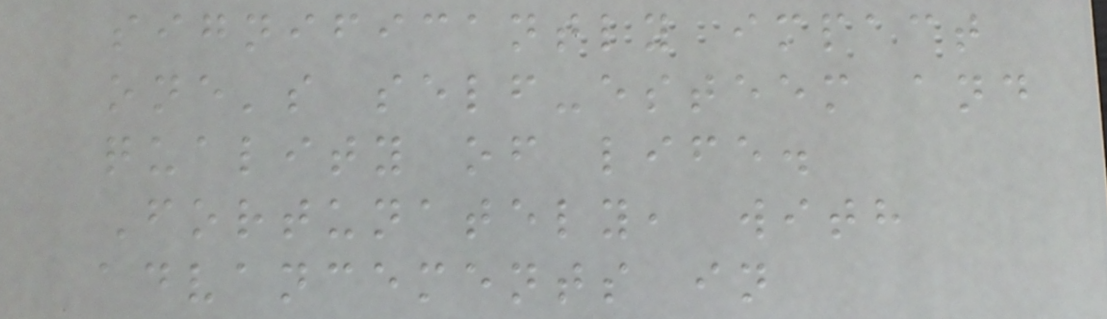significantly impact
one's self-esteem and
quality of life.
Fortunately, with
advancements in
